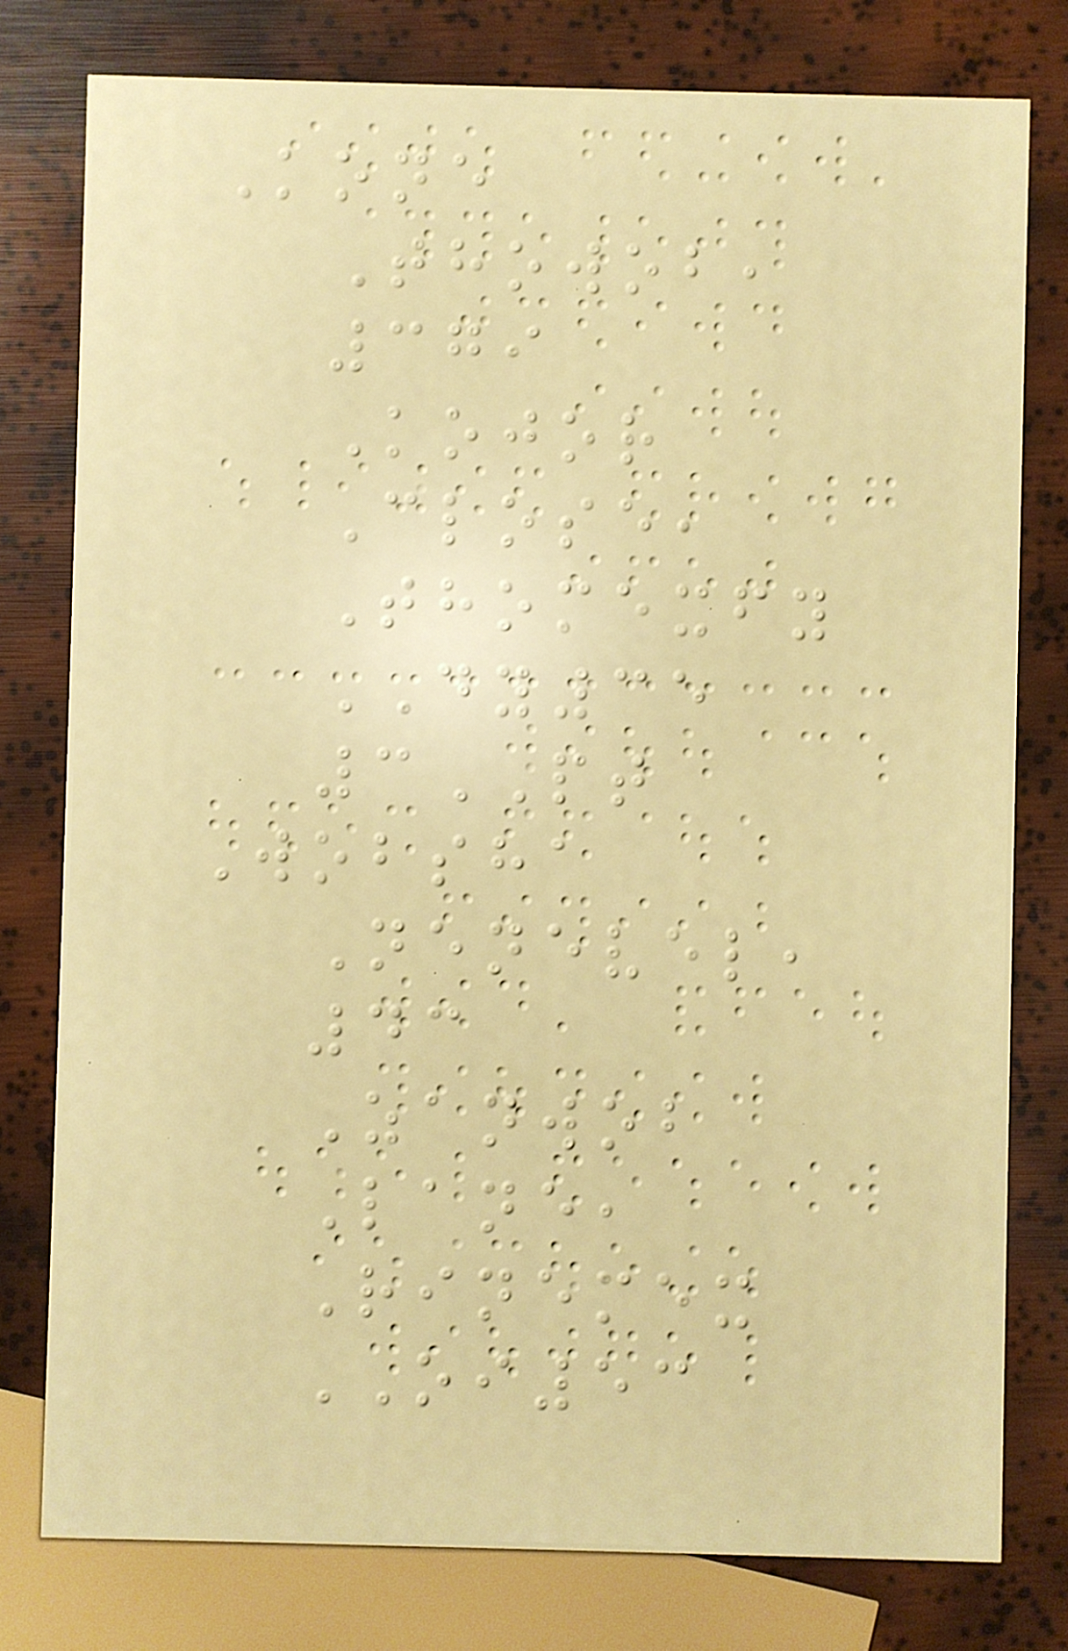Kone
Thowob,
379
Kojor
Close,
Thomexfy
DY35
3PT
Wobsha
Nenevel,
43
Zanwob
Lane,
Rinemex
OI53
